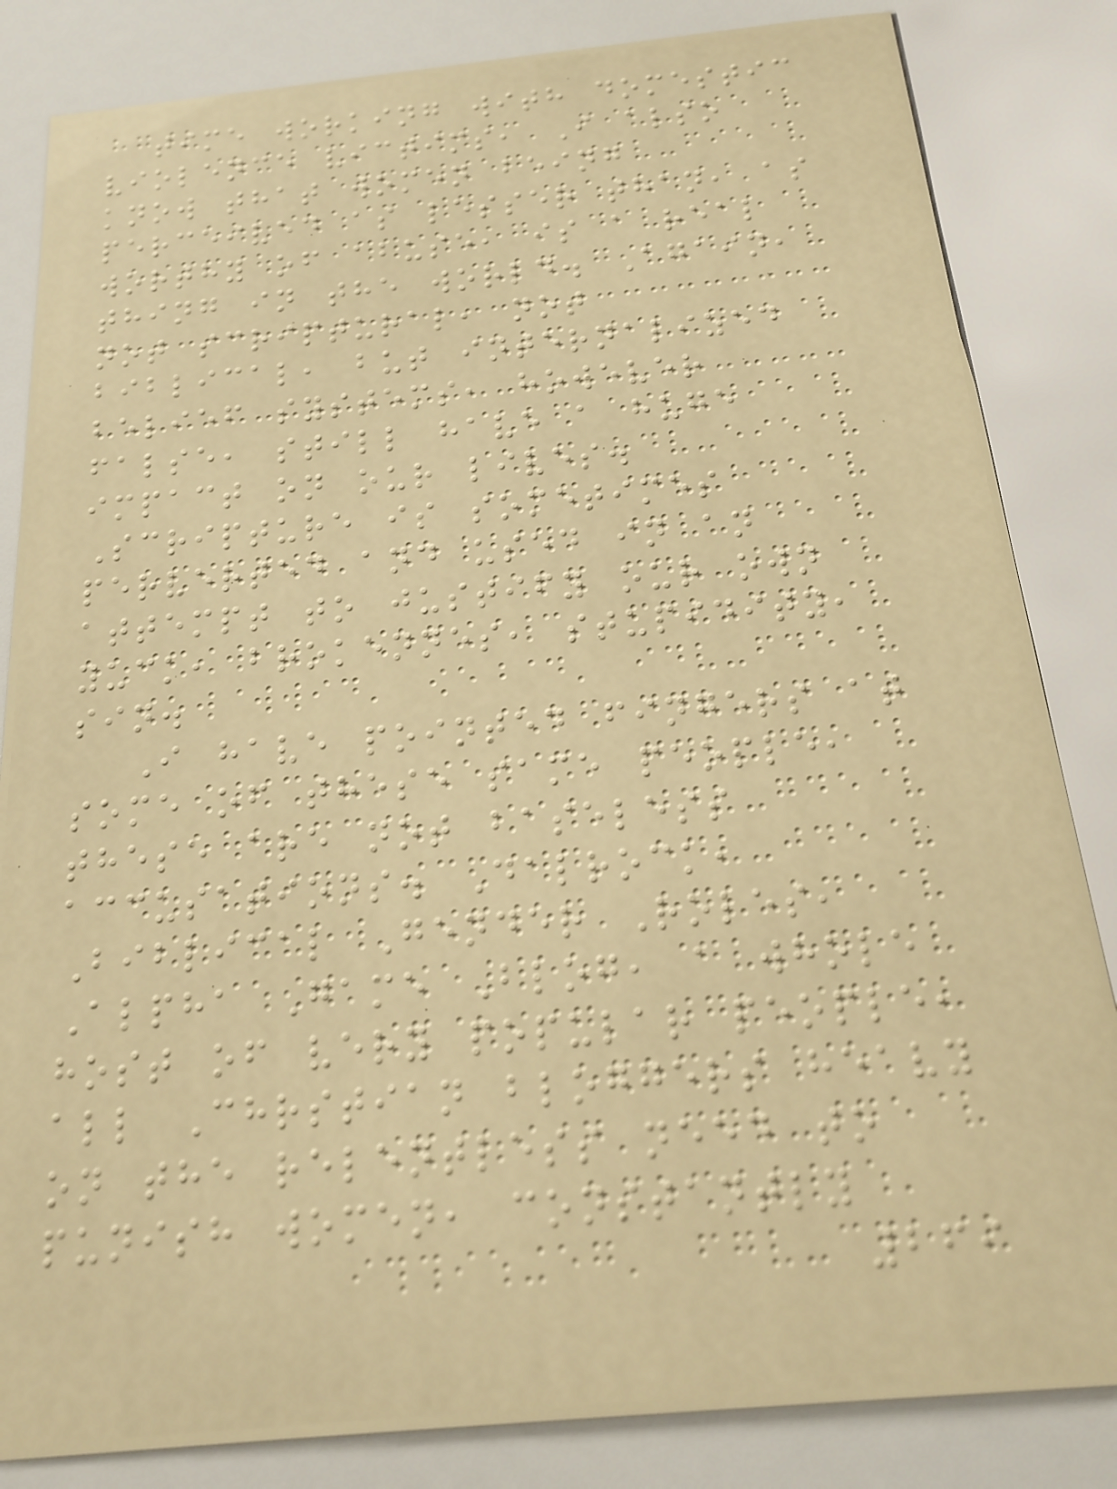time working with domestic
violence victims, I also
know that women being
perceived as lesser than, as
worthy of abuse, is a real
thing in the world. Again,
not scriptural, not
biblical, but internalized
belief systems, however
false, still have a huge
impact on our lives.
Scripture is sometimes
perverted and used in an
attempt to justify our own
yuck, brokennes, stupidity,
sin.
I have pointed fingers at
some of these same people,
these are not baseless
accusations. Dalrock,
Biblical Gender Roles,
Alpha Game Blog, a whole
host of very popular people,
all Chrstian bloggers heavy
on the relentless need to
punish women, constantly
269
